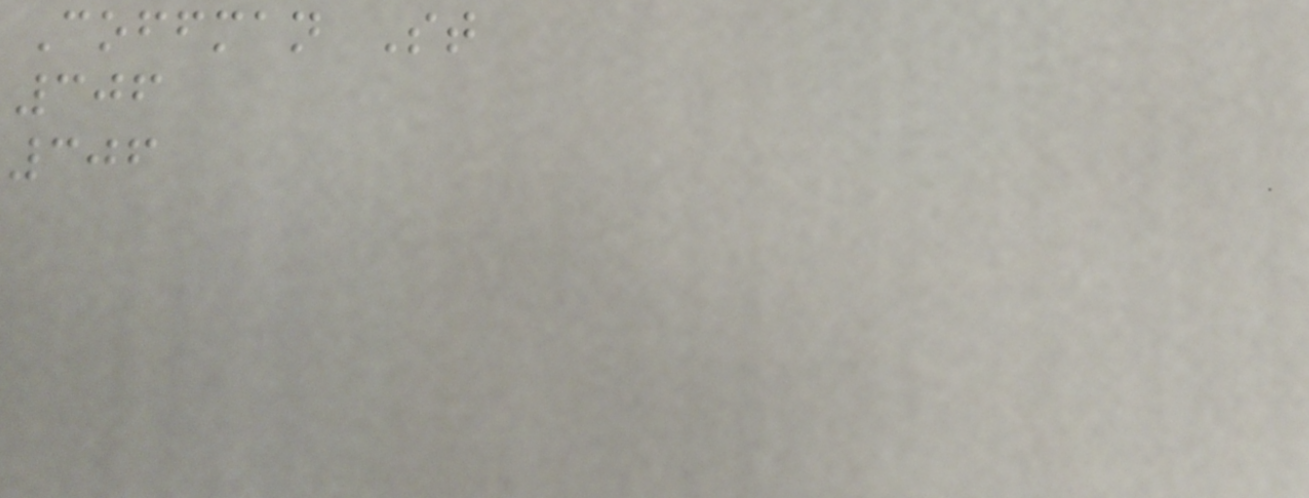Coffman St
306
306
